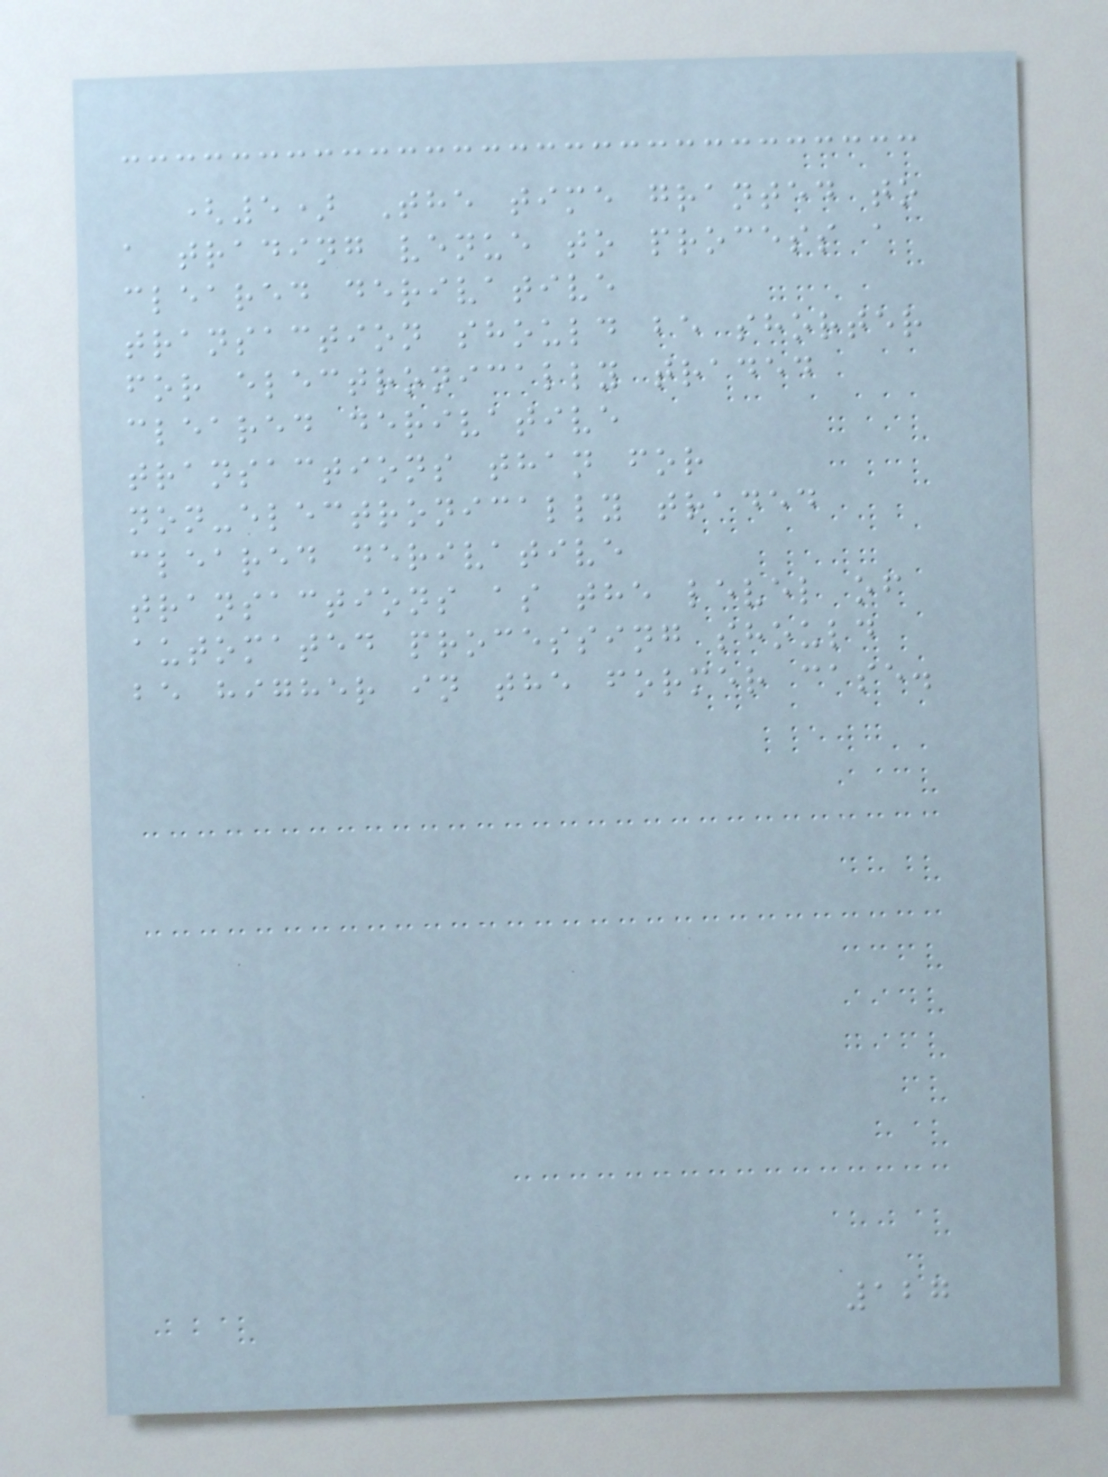(5) The time granted to
a trading venue to process a
cleared derivative
transaction should be shorter
for electronically traded
cleared derivative
transactions than for
non-electronically traded
cleared derivative
transactions as the level of
automated processing should
be higher in the former case.
127
